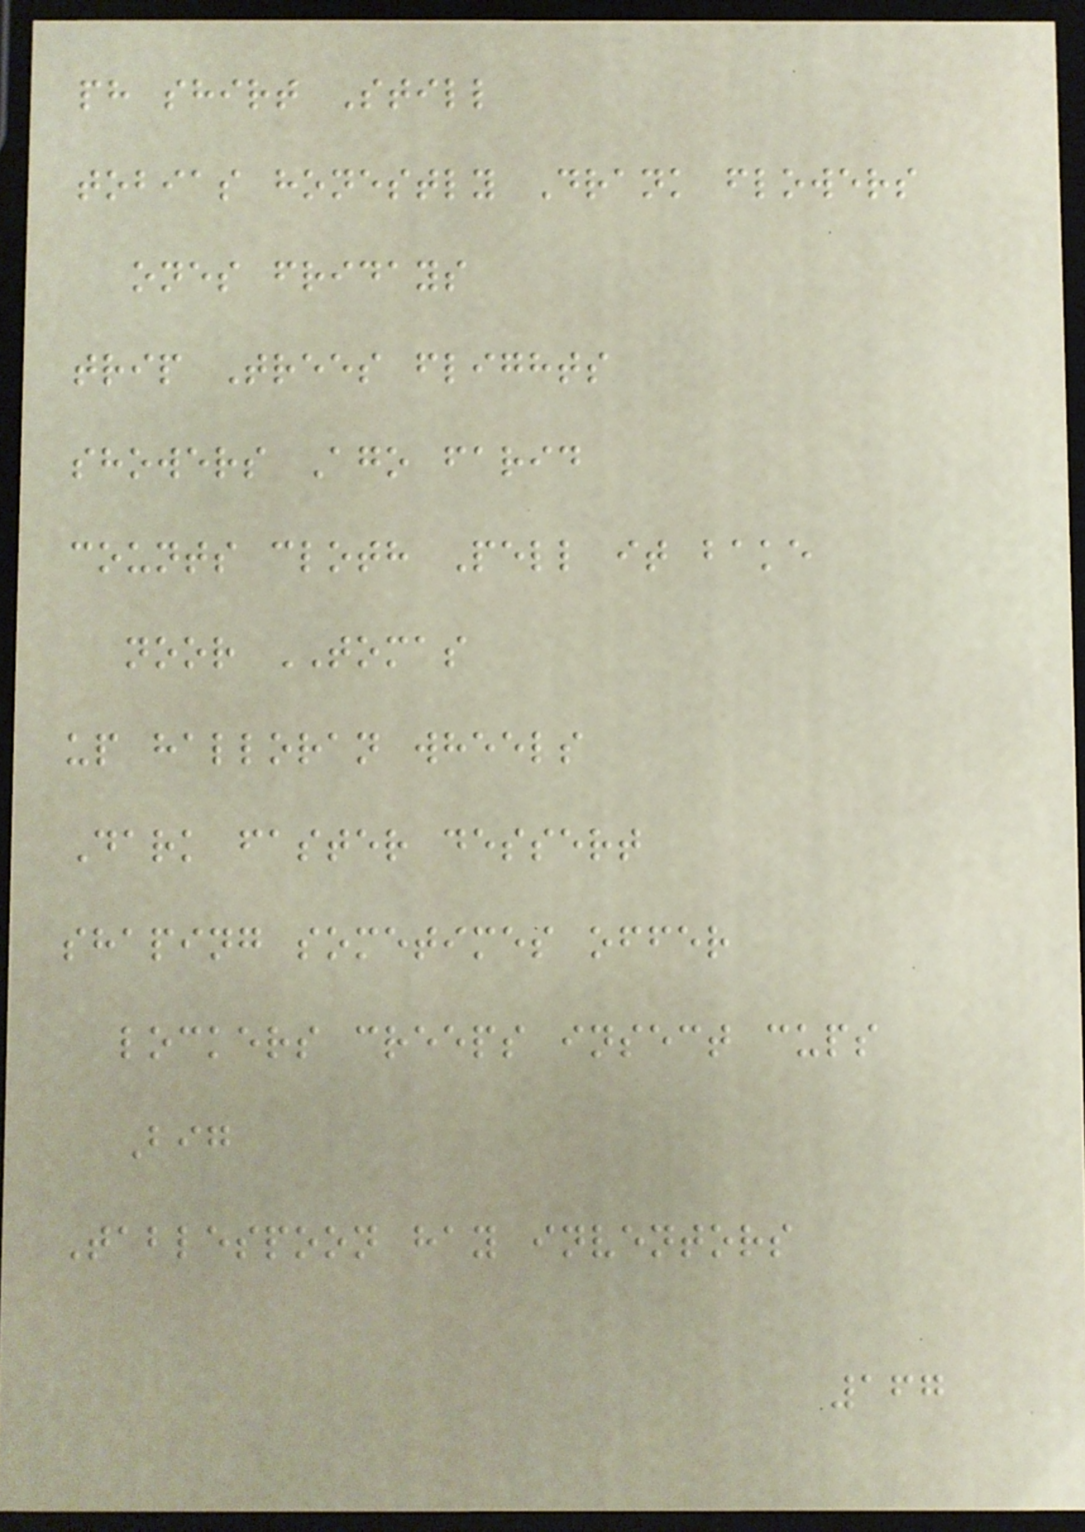ph shirt Still
tobias honestly Drank flowers
ones fridays
trip Trees flights
showers Ago farid
counts cloth Pell it bake
noor TOMAS
up halloran wheels
Dark faster dessert
shaping sometimes offer
lockers creeps insect cups
Big
Tablespoon hay inventors
167
